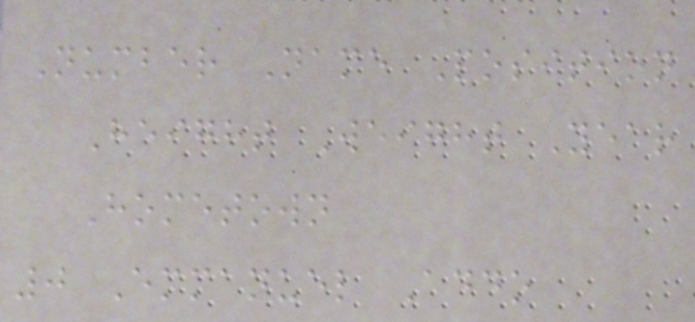Number Name Position
Height Weight Year
Hometown
0 Emmanuel Addo
